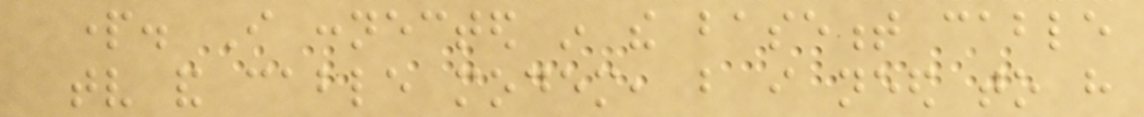part. I connected in the basement cable
tv and cable modem, but i need to have
